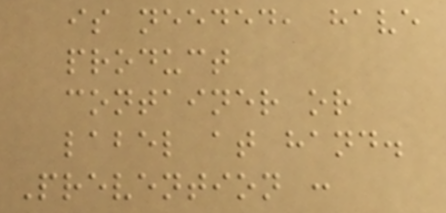is needed, have
product
container or
label at hand.
Prevention :
